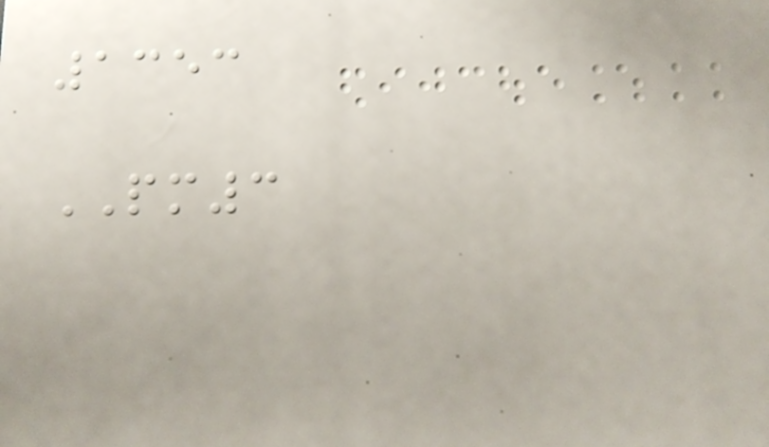1353
PM3
